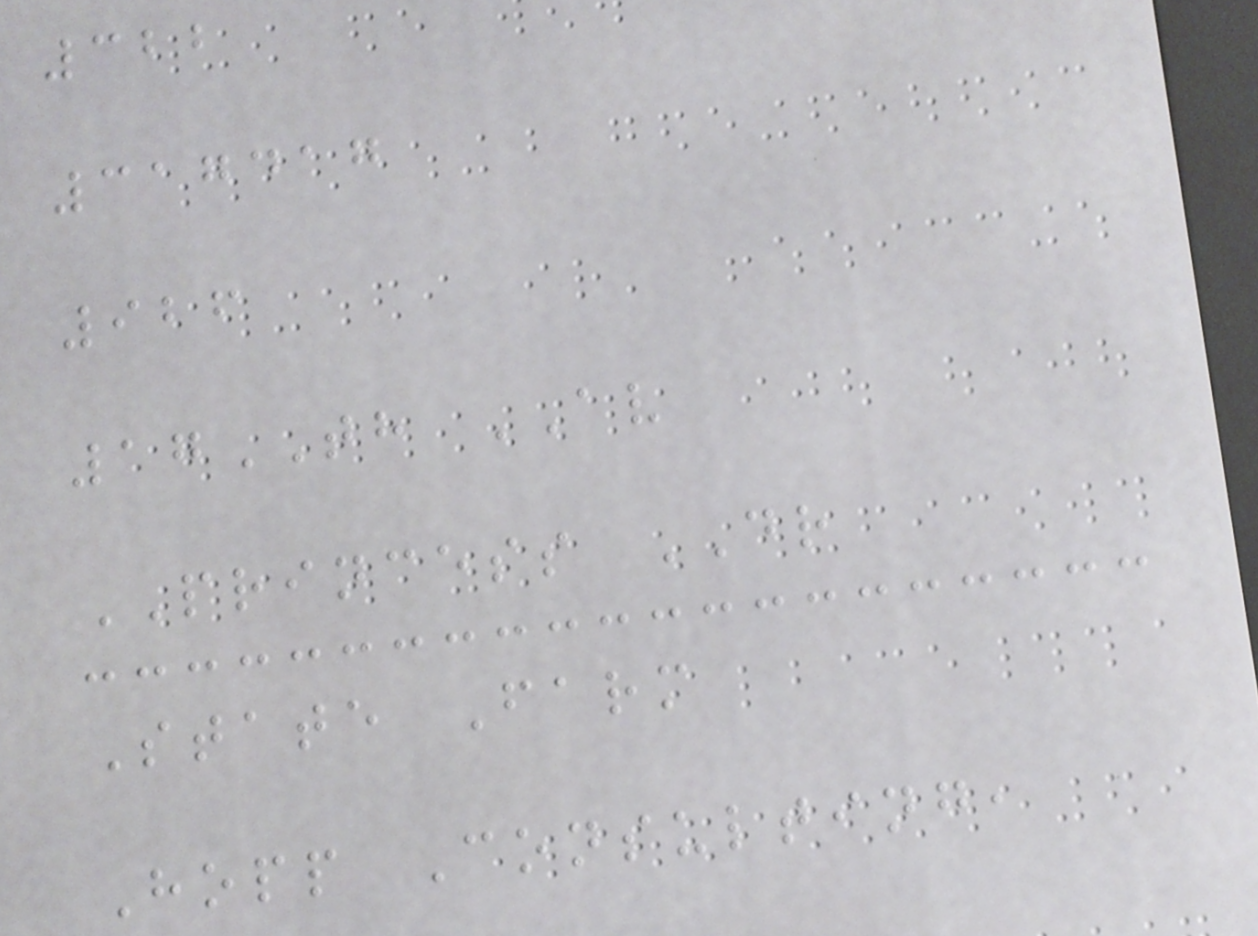322
317417
926
17TH AV
PRINCESS DR
State Farm
Hopp Consulting,
